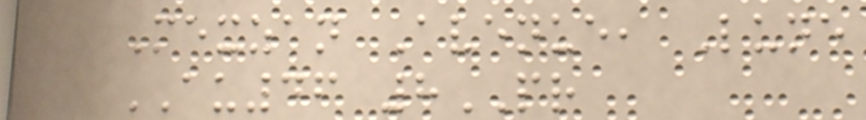Mexzan Avenue, Lune
AU46 8PR
